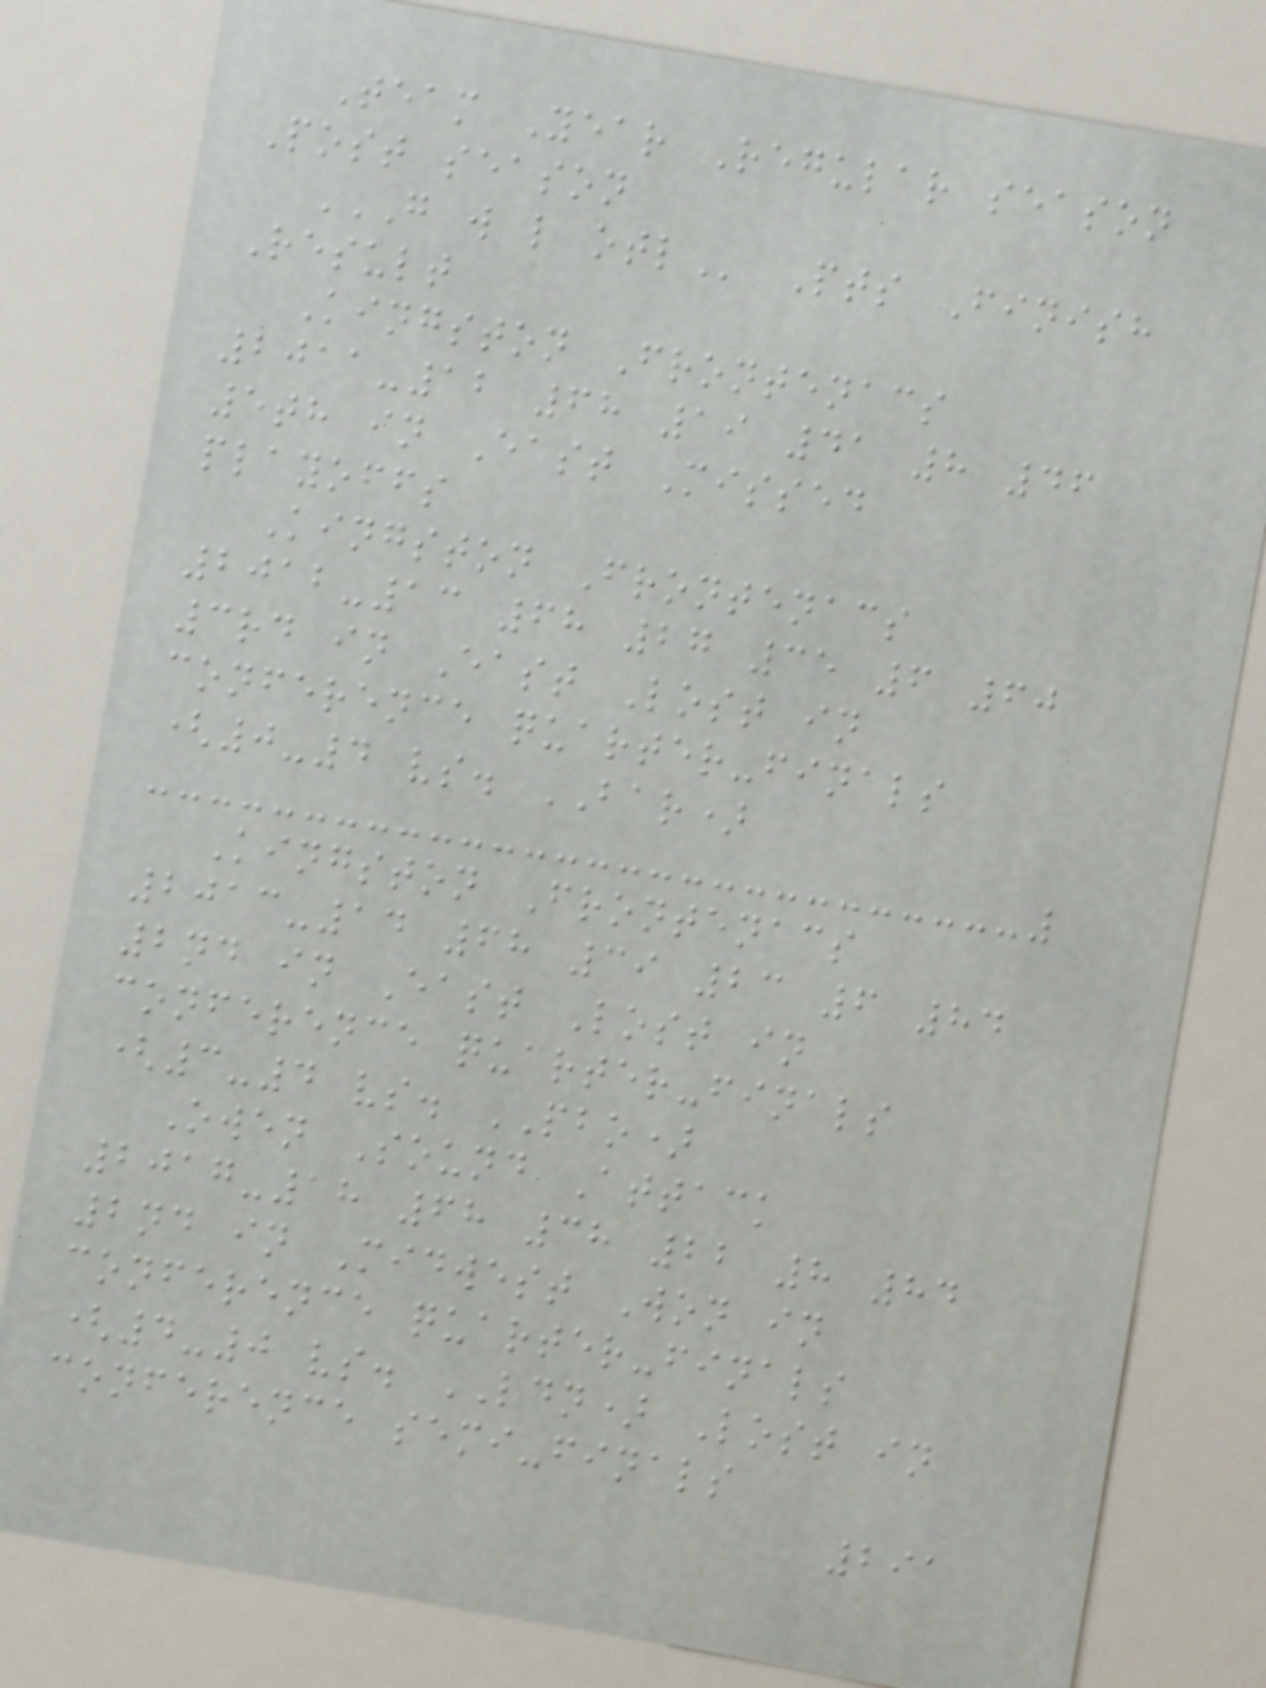Team Year Regular season
Post season
G W L OTL Pts Finish
Result
Kingston Frontenacs
2011-12 68 19 41 8 46
5th in East Missed
playoffs
Kingston Frontenacs
2012-13 68 27 35 6 60
3rd in East Lost in
conference quarter-finals
(0-4 vs. BAR)
Kingston Frontenacs
2013-14 68 39 23 6 84
2nd in East Lost in
conference quarter-finals
(3-4 vs. PBO)
Owen Sound Attack
2017-18 68 38 22 8 84
2nd in Midwest Won in
conference quarter-finals
(4-0 vs. LDN) Lost in
conference semi-finals
291
